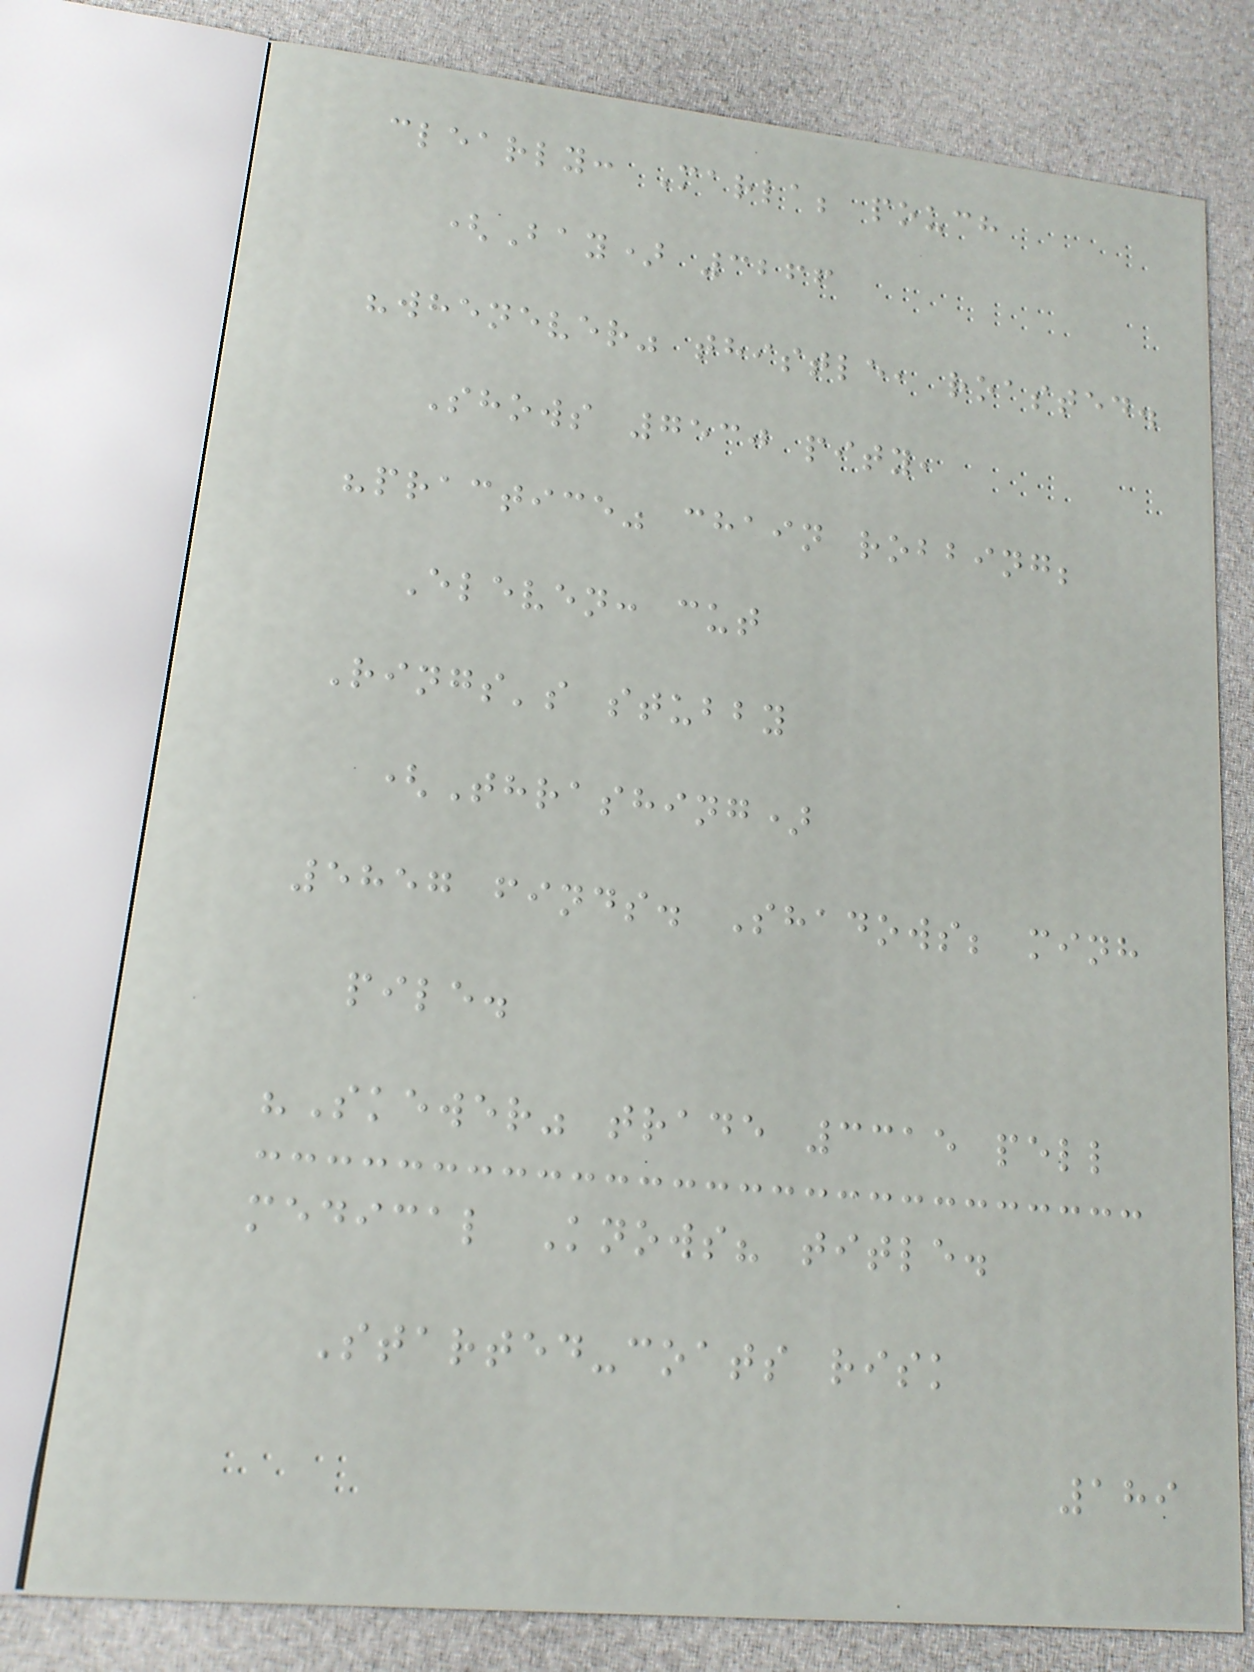clearly: Marla; pouch
(Bay) 3266
"whenever" thistle, roasted.
Shows 7530 pity,
"practice" chain robbing;
Eleven: cut
Rings's stubby
(Thrashing)
5857 finds. Shadows; minh
pile.
"Skewer" trade 3315 pell
medical Knows? title.
Started-coats risk
189
